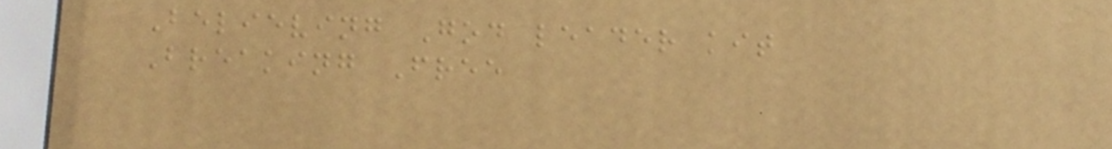Believing God leader kit
Breaking Free
